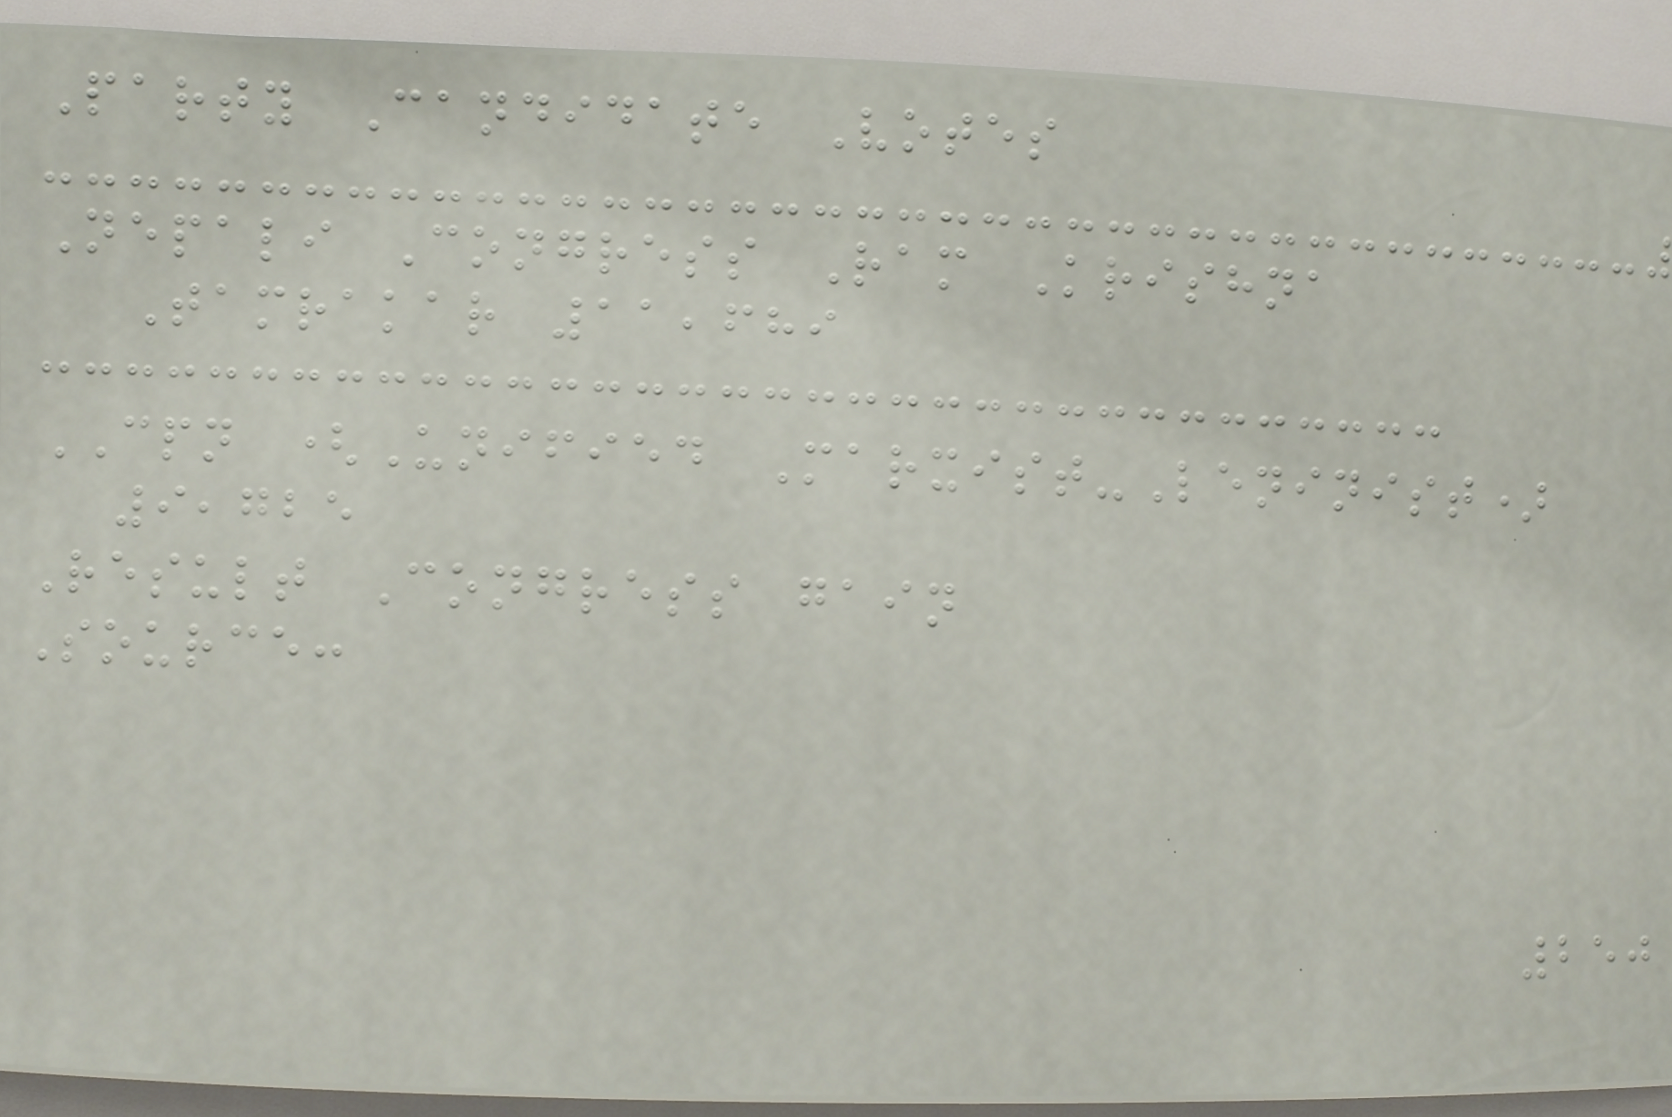Party Candidate Votes
Nepali Congress Ram Krishna
Tamrakar 11,689
CPN (Unified Marxist-Leninist)
9,725
Result Congress gain
Source:
250
